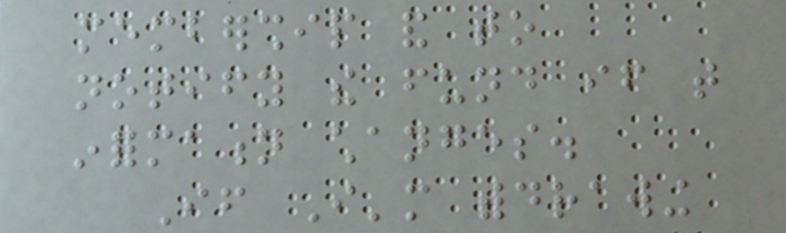membership and to
notify the fund if that
information changes.
If I'm withdrawing
